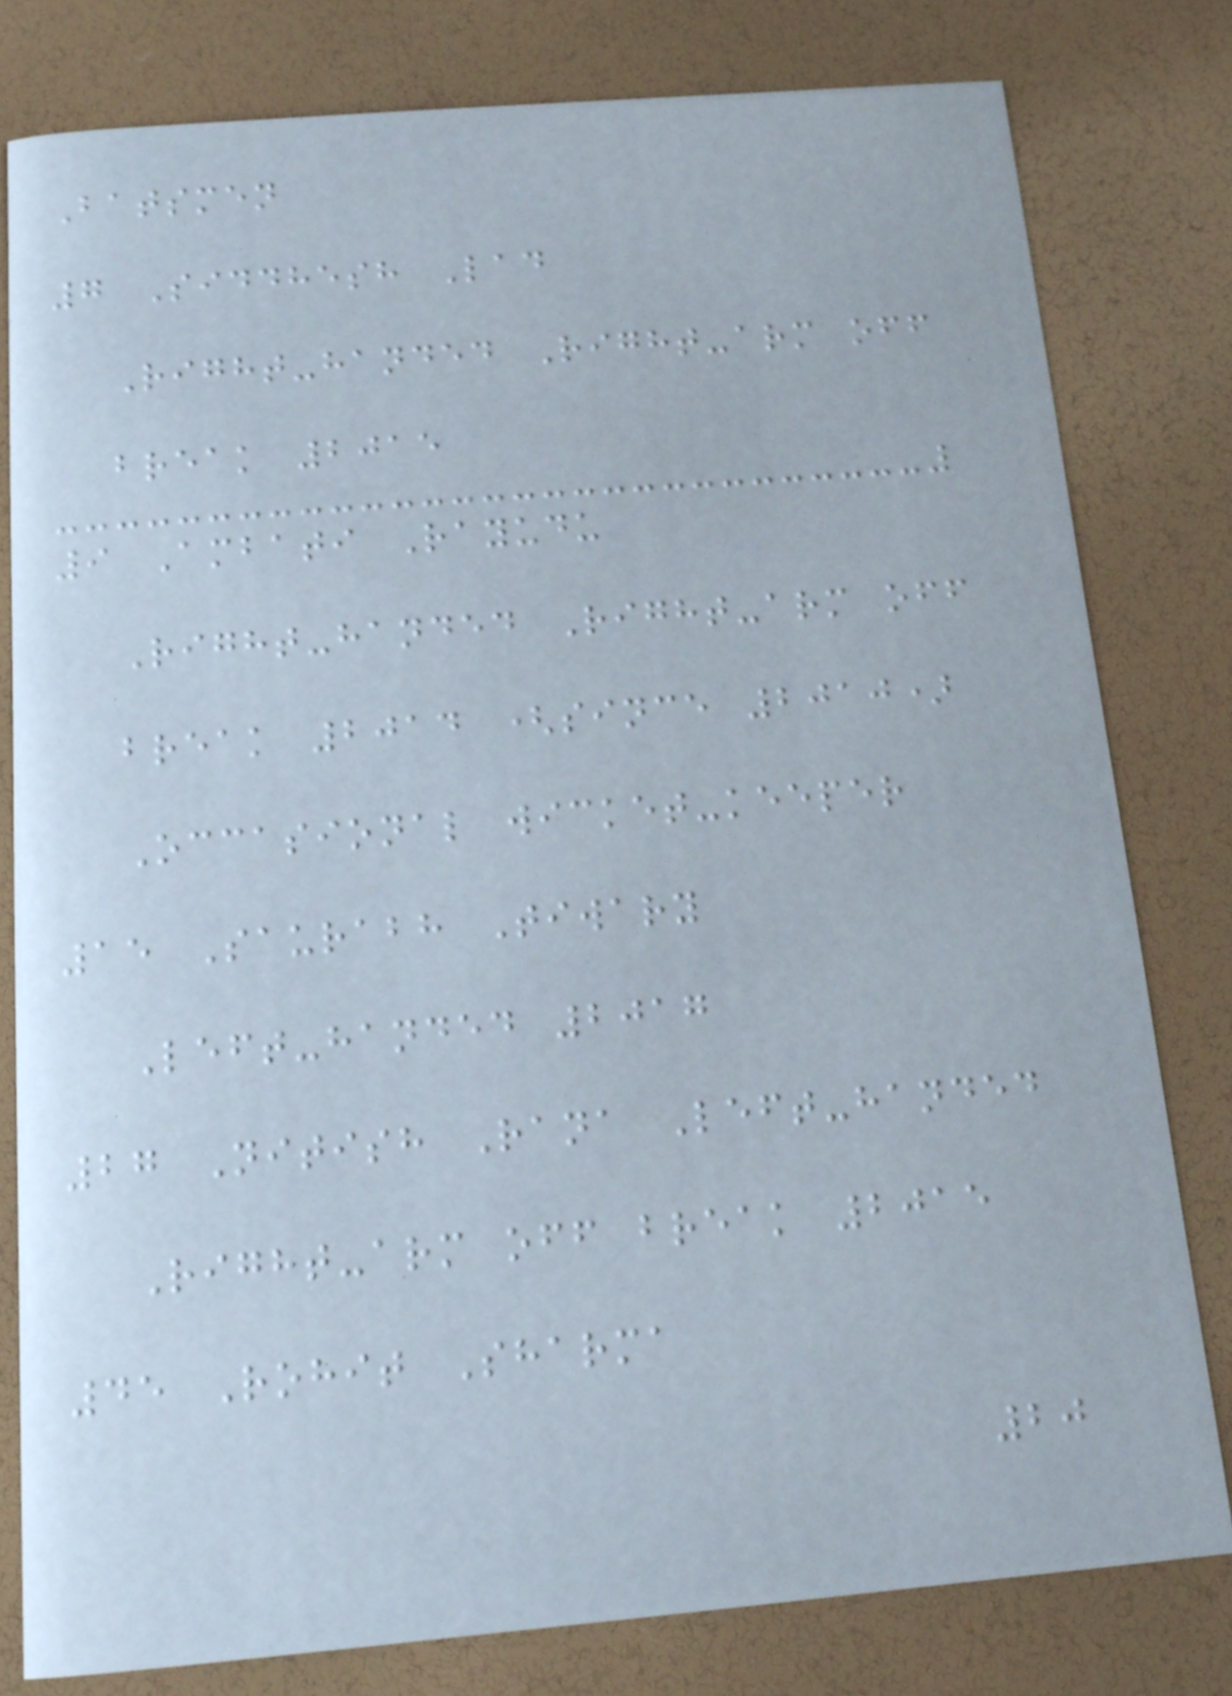Batsmen
7 Siddhesh Lad
Right-handed Right-arm off
break 2015
9 Ambati Rayudu
Right-handed Right-arm off
break 2014 (since 2010)
Occasional wicket-keeper
15 Saurabh Tiwary
Left-handed 2017
27 Nitish Rana Left-handed
Right-arm off break 2015
45 Rohit Sharma
20
